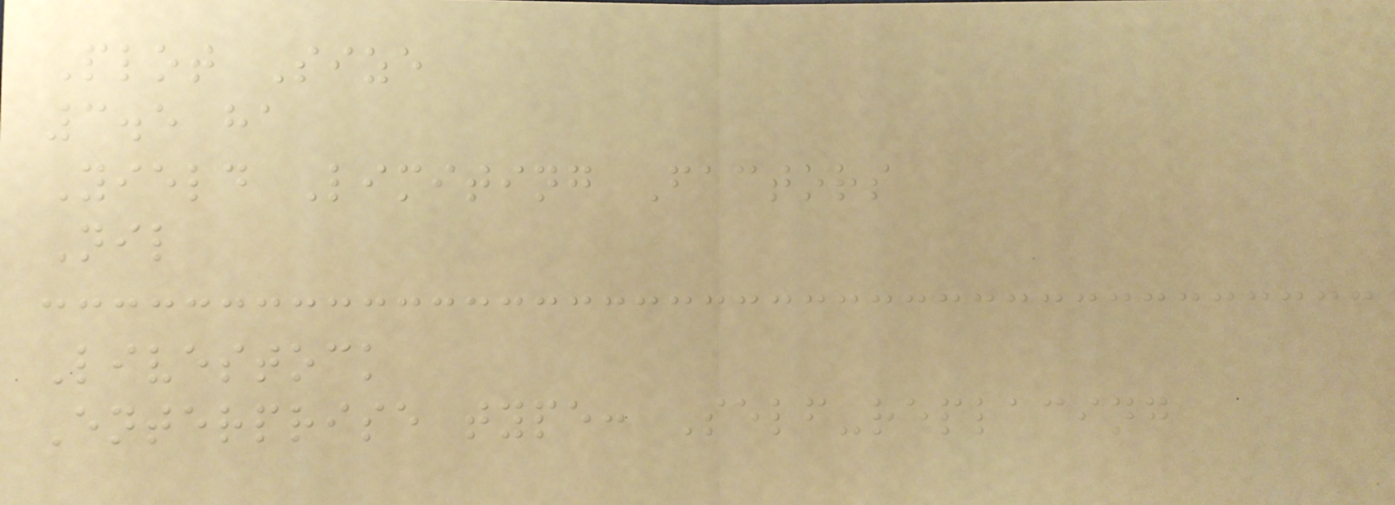Plot Size
3.5 ha
Yield Limiting Factors
Nil
Livestock
Enterprise type: Self-replacing
